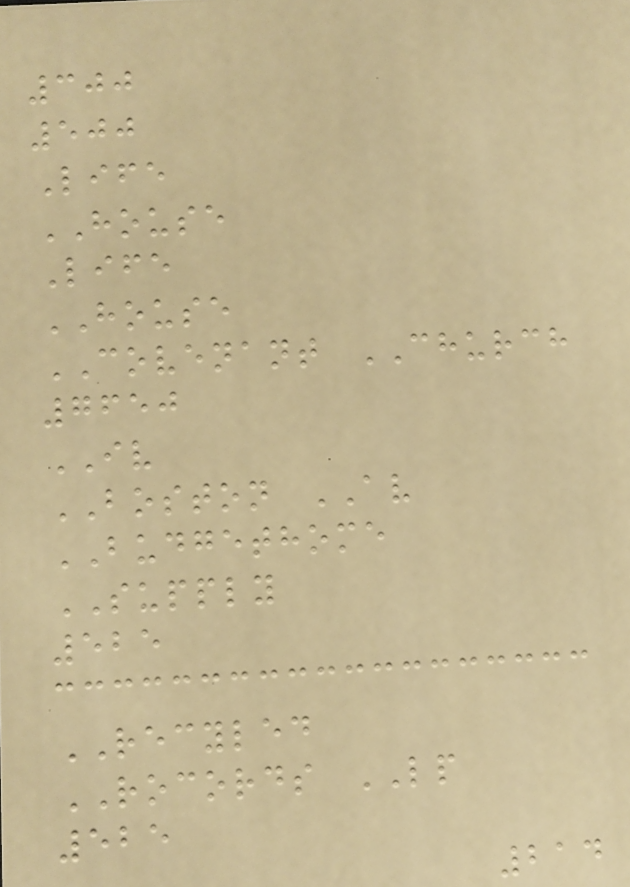300
500
Life
HOUSE
Life
HOUSE
COVENANT CHURCH
7650
IV
BOSTON AV
BUDGETHOME
SUPPLY
525
RECYLED
ROCORDS LP
525
214
